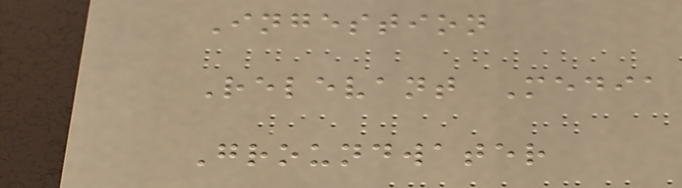Ingestion
Relevant Media
Groundwater
